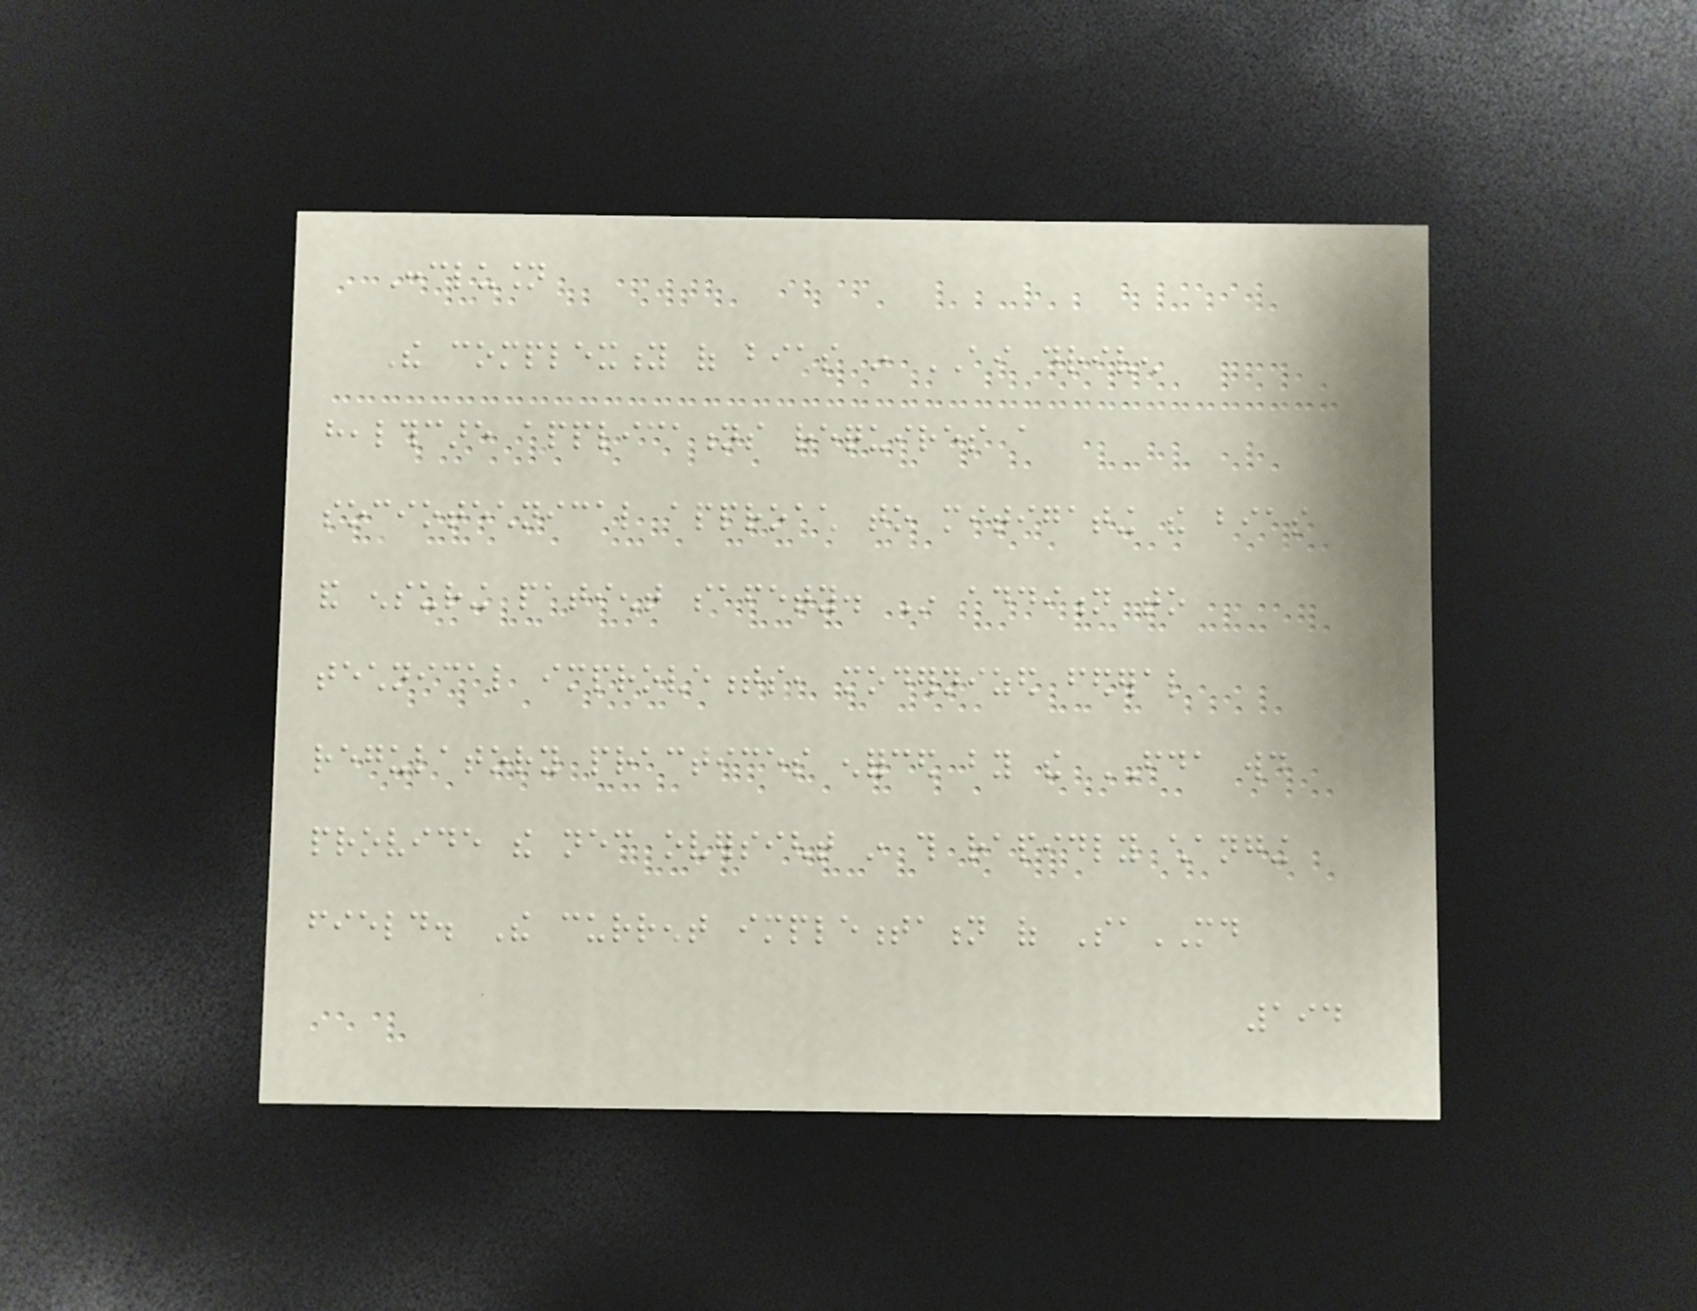Conclusion
The complexity of bias in AI driven
healthcare applications requires a
sociotechnical approach to mitigating the bias
and ensuring patient safety. In addition to
technical improvements, modernized federal
regulatory practices enforced by the FDA would
provide the necessary oversight in this rapidly changing
field. The current implementation of SaMD
194
